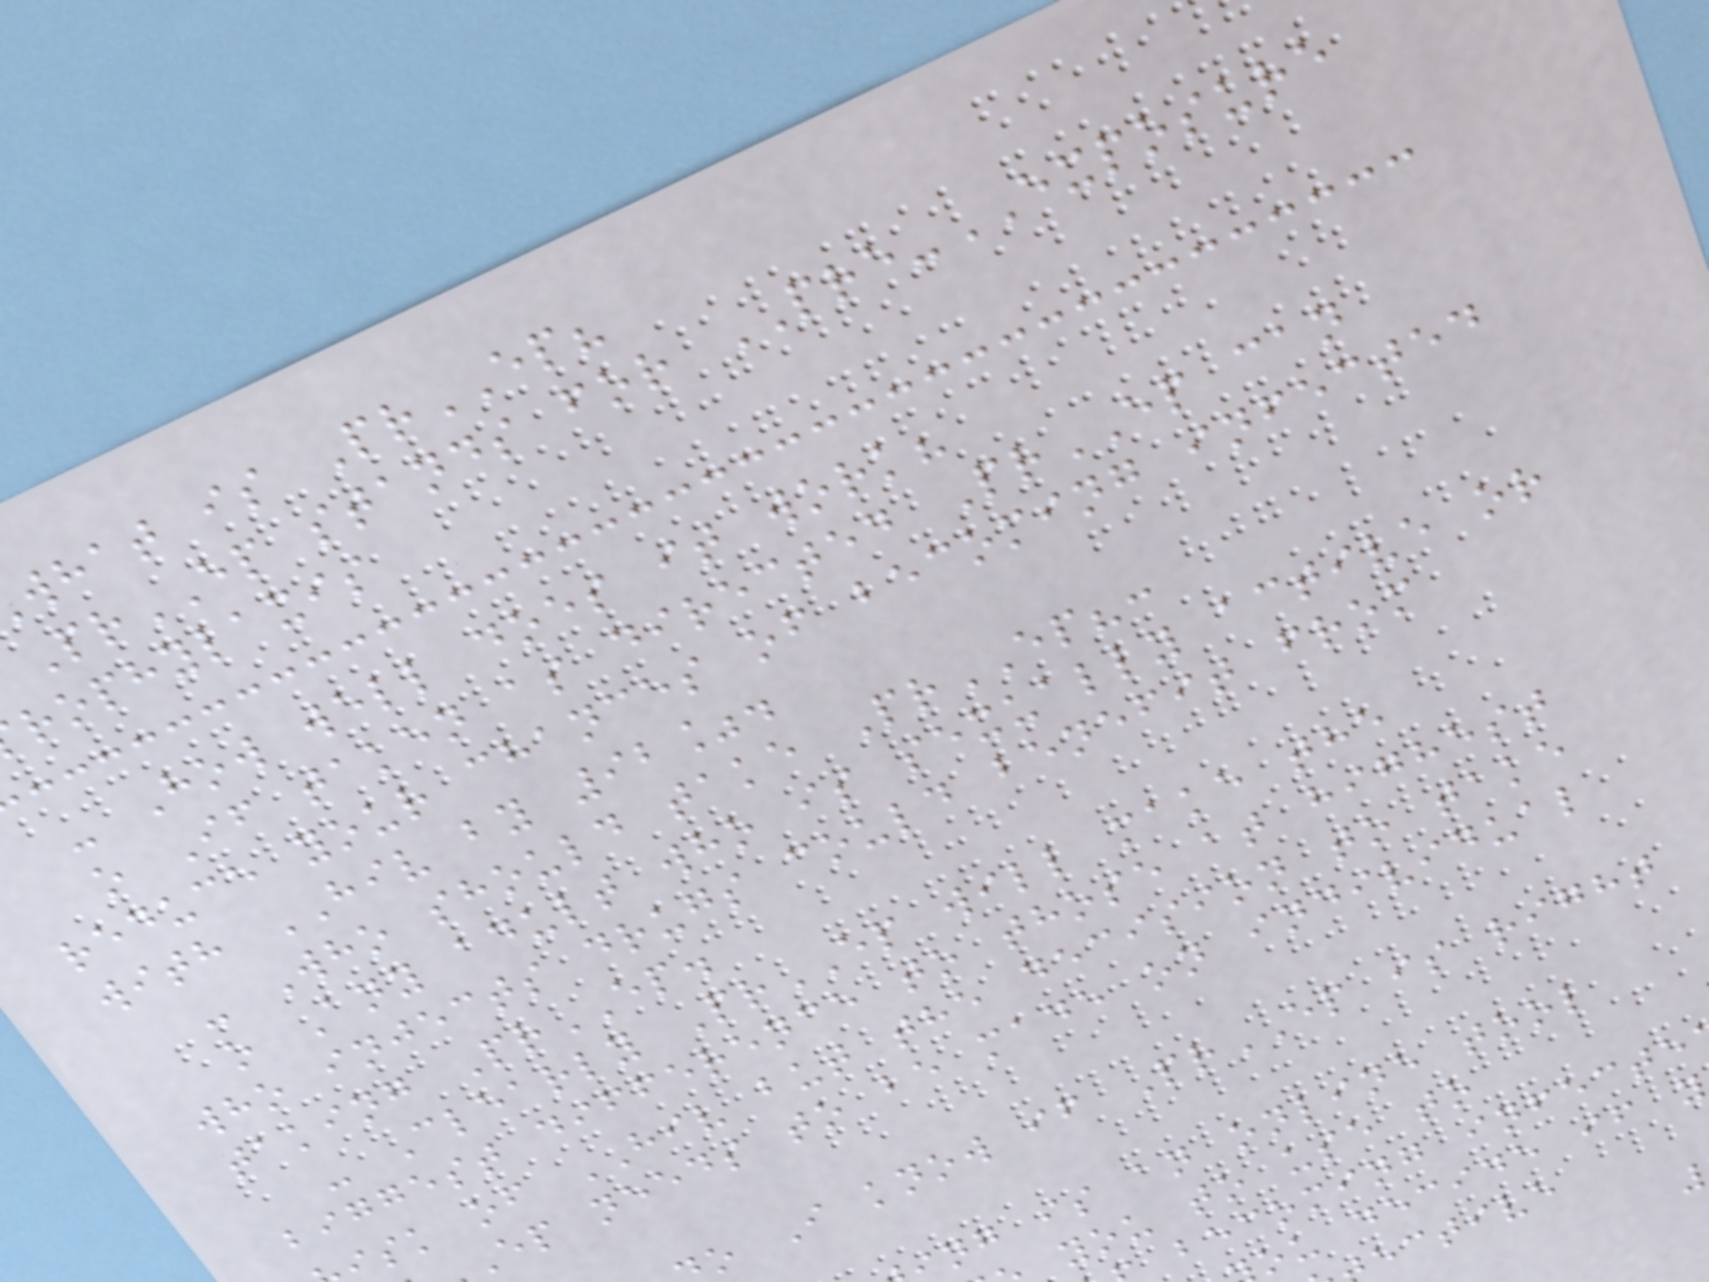what is PrEP?
PrEP stands for PRE-EXPOSURE
rophylaxis
- How well does it work?
o If taken as directed PrEP can
reduce your chances of becoming infected
with HIV by 92%.
- Who should take PrEP?:
o Any adult who is sexually active or
who injects drugs could benefit from
taking PrEP.
- Clearly PrEP will make the
biggest difference to those at highest
sk of HIV but the decision to take
ep needs to be made on individual
o I know if PrEP is right
ng is an online tool
you to use to
becoming infecte
ou decide if y
